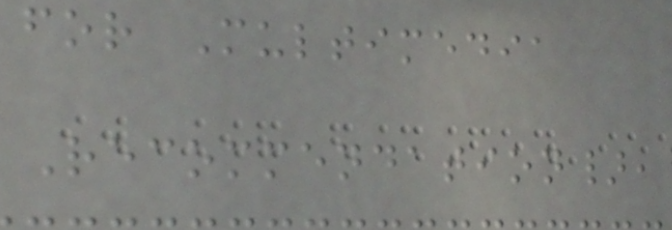for Multimedia
Recommendation},
